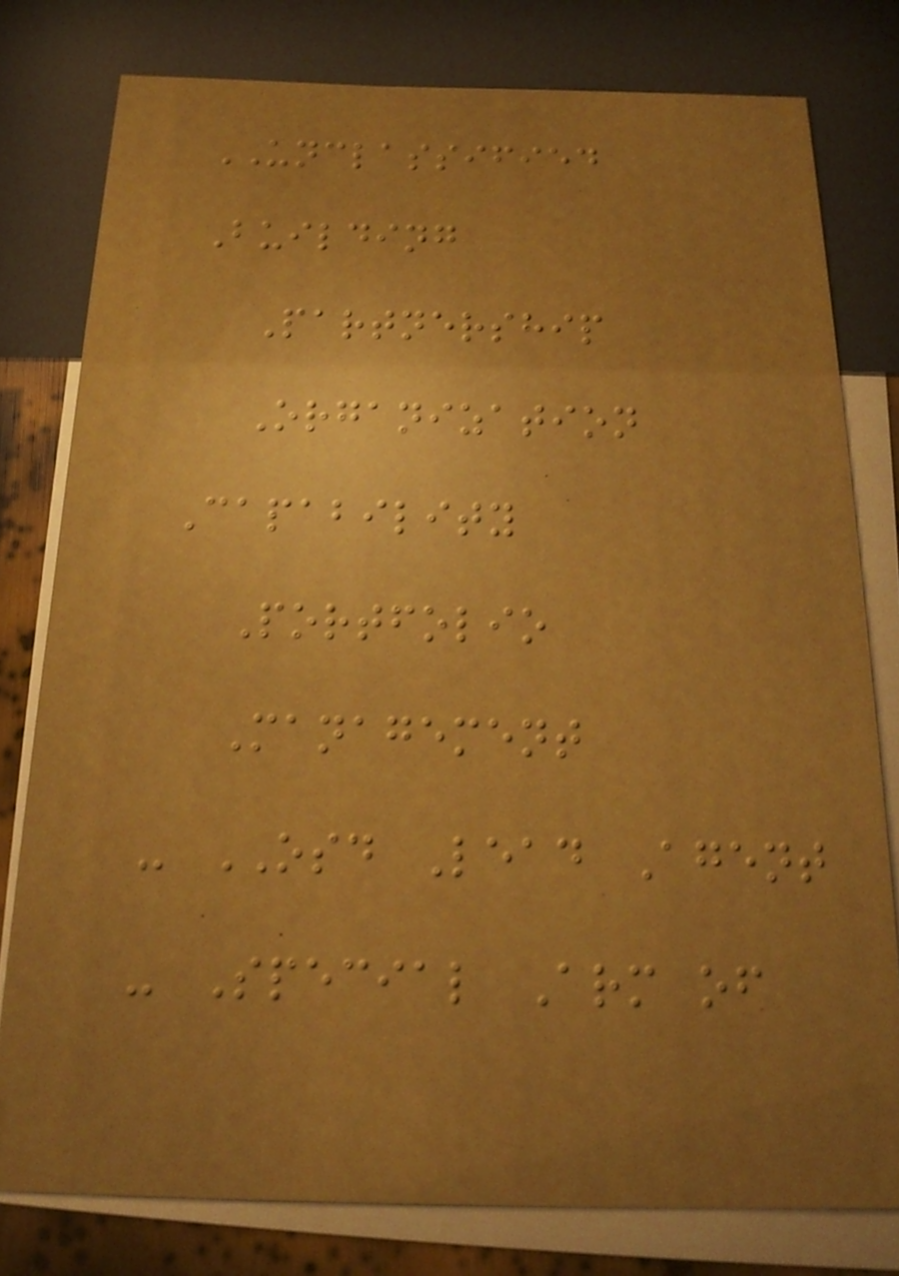UNCLASSIFIED
Building
Partnership
Organization
Capability
Portfolio
Management
- OSD Lead Agent
- Special Arm of
